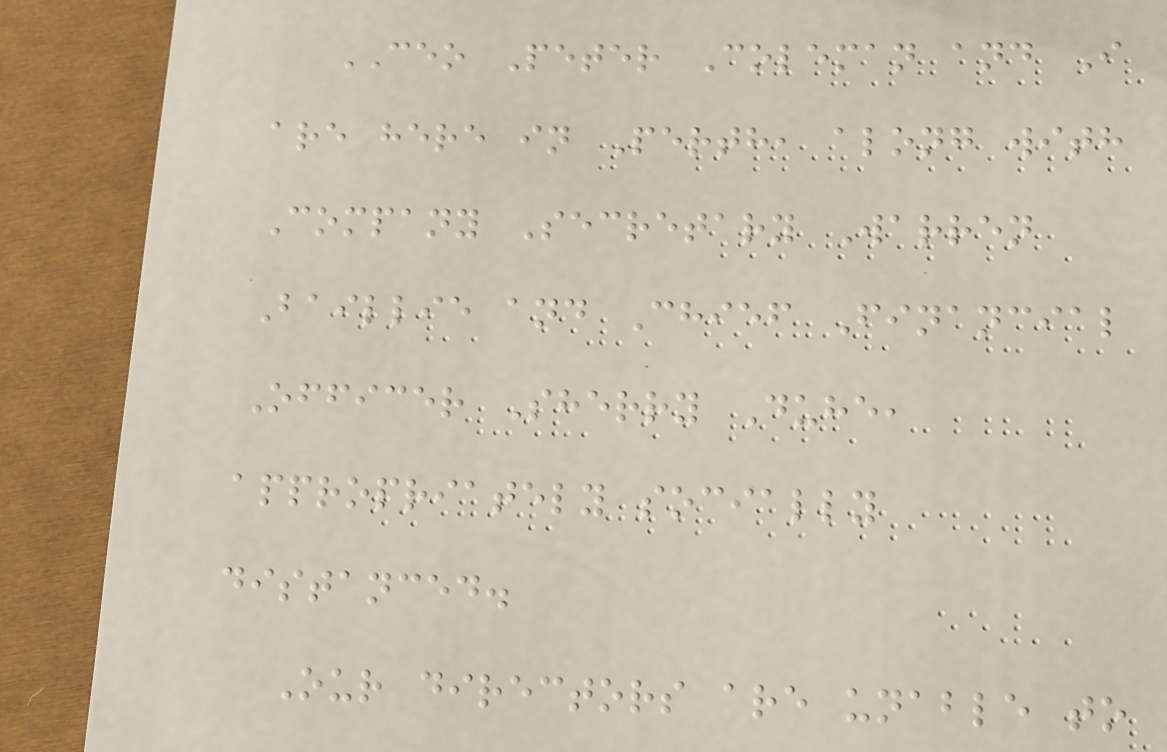CEO Peter Coleman and I
are here in Perth, along with
Company Secretary Warren
Baillie and Chief Financial
Officer Sherry Duhe,
appropriately socially
distanced.
Our directors are unable to
